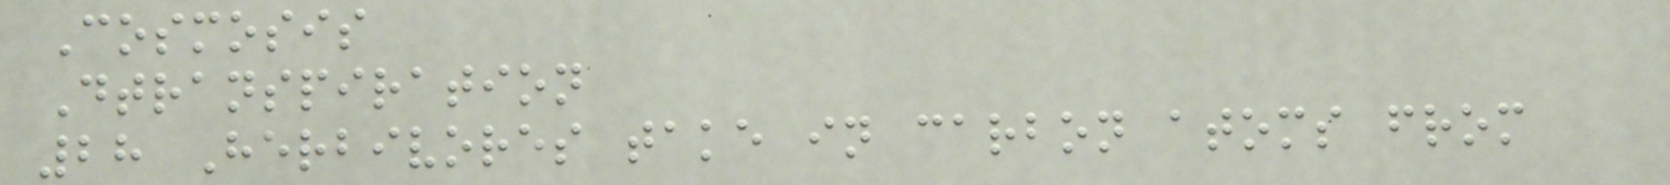Cosmosis
Dtranspiration
28 Herbivores take in carbon atoms from
